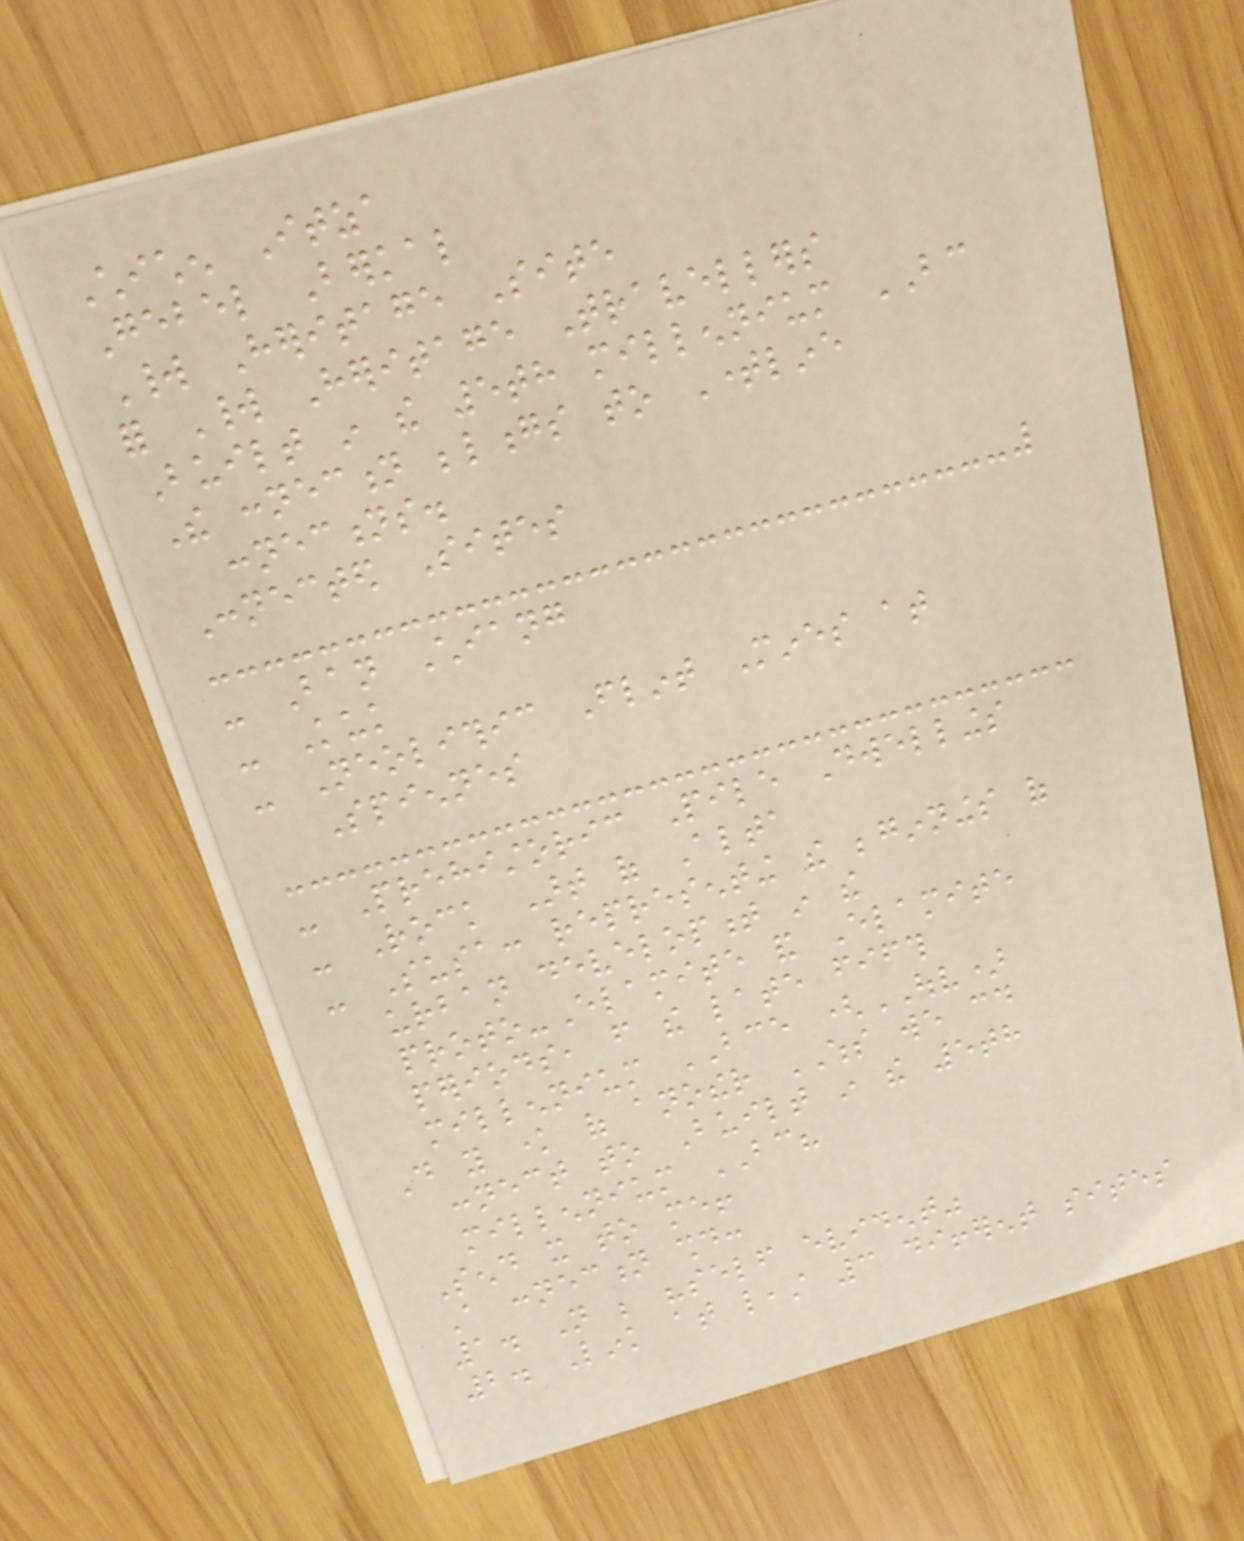Chichen Itza
Gebel Berkal
World Heritage Site
for World Heritage Travellers
Built in the 5th millennium BC
The connection belongs to Timeline
connections.
Connected Sites
- Ban Chiang
- Kuk
- Neolithic Flint Mines at
Spiennes
- Prehistoric Pile Dwellings
- Rock Art of Alta
- Susa: representing the beginnings of
urban development in the
proto-Elamite and Elamite
periods, from the late fifth
millennium BCE (OUV)
Do you know of another WHS we could
connect to Built in the 5th
millennium BC?
Send it to me!
A connection should:
1. Not be "self evident"
2. Link at least 3 different sites
